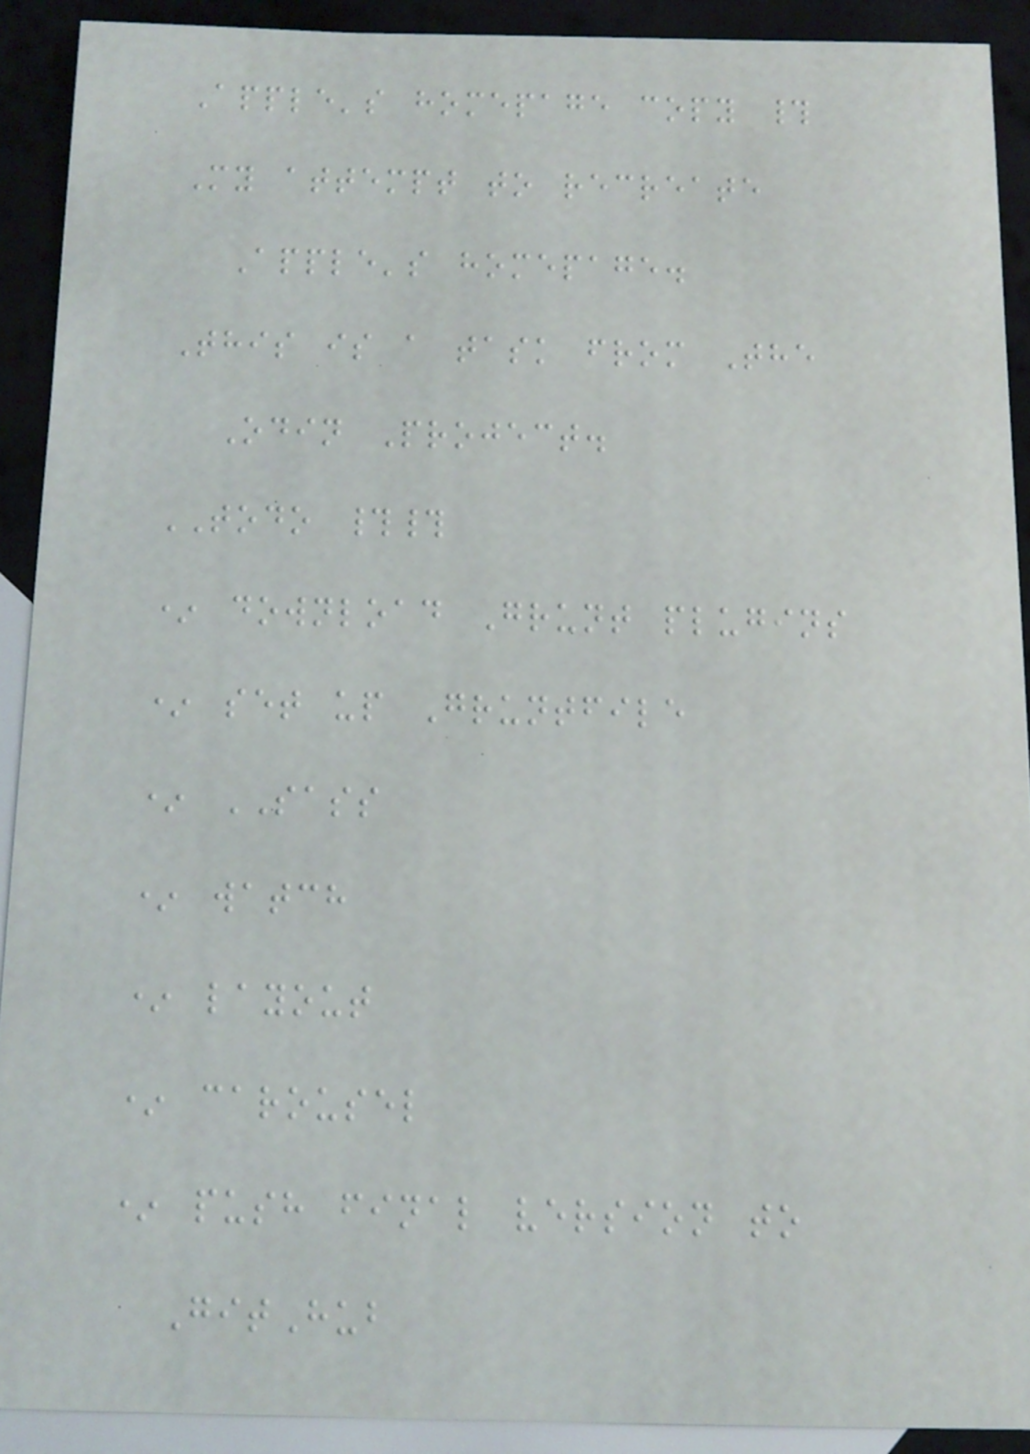Apple's homepage copy #
My attempt to recreate
Apple's homepage.
This is a task from The
Odin Project.
TODO ##
* download Grunt plugins
* set up Gruntfile
* SASS
* watch
* layout
* carousel
* push final version to
GitHub
